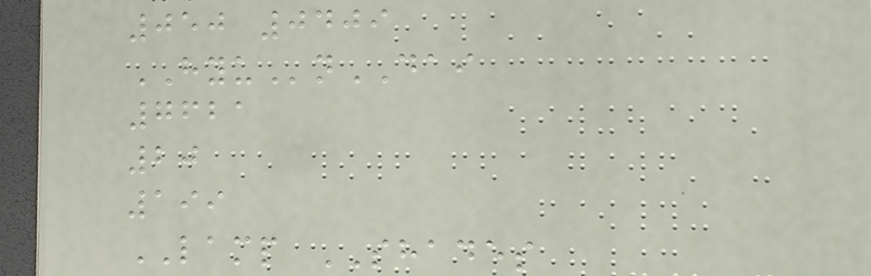050 0409
HYUnDAI
7621
20
199
LAMP SHADES
